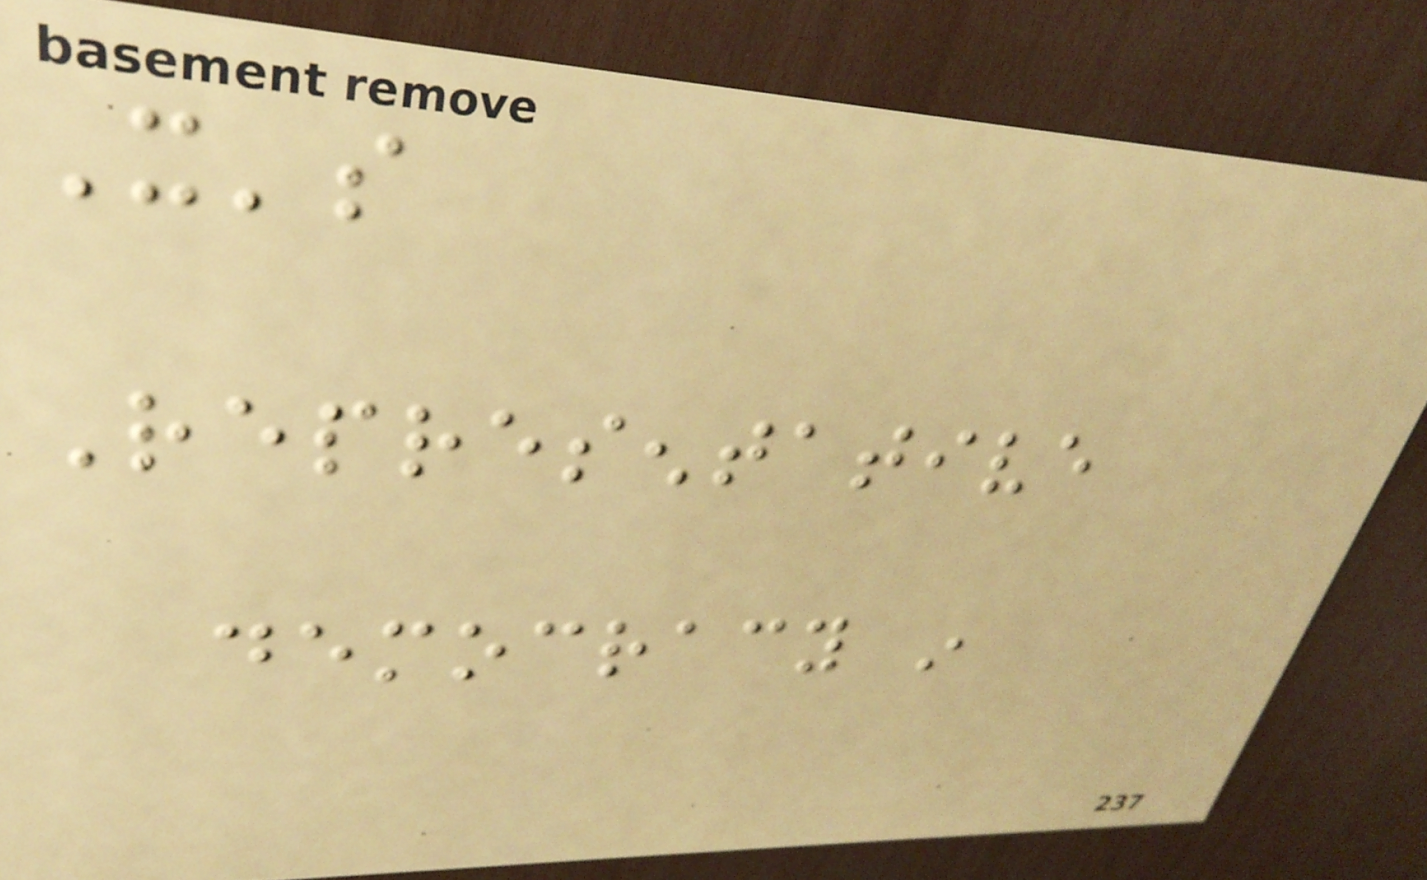It's
Representative
democracy in
